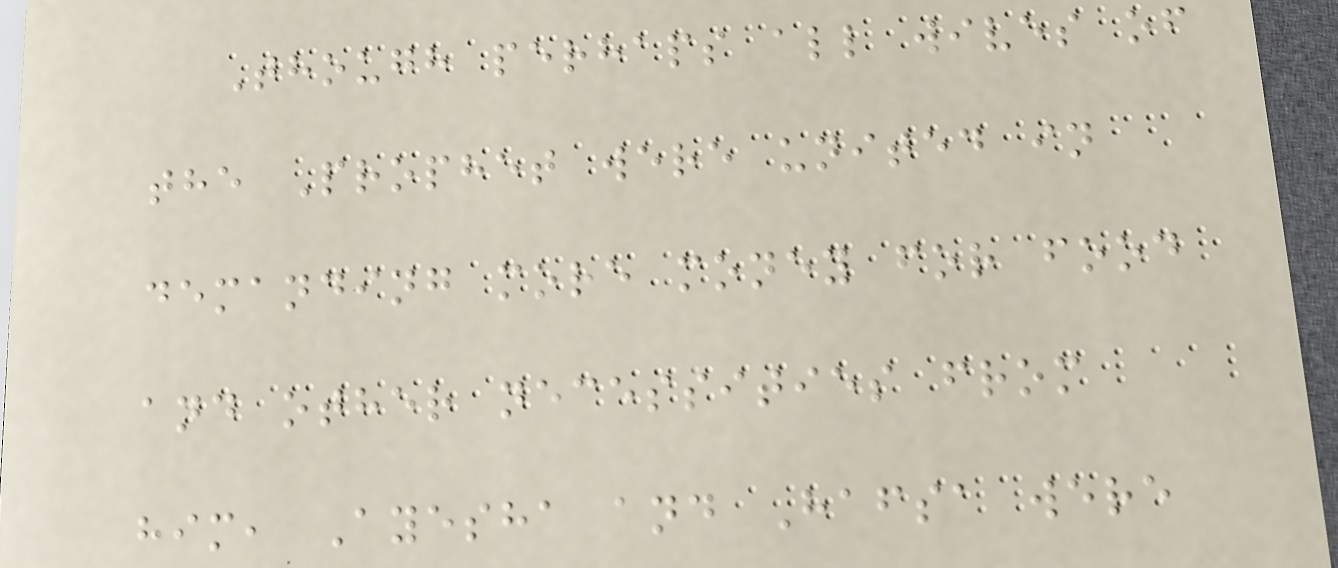Though perhaps all wives of
the Prophet were united in
demanding more money for food
and other necessities from
him, Ayesha and Hafsa were
